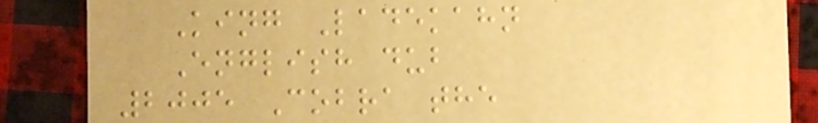King Ladekahn
English dub
2005 Cobra the
